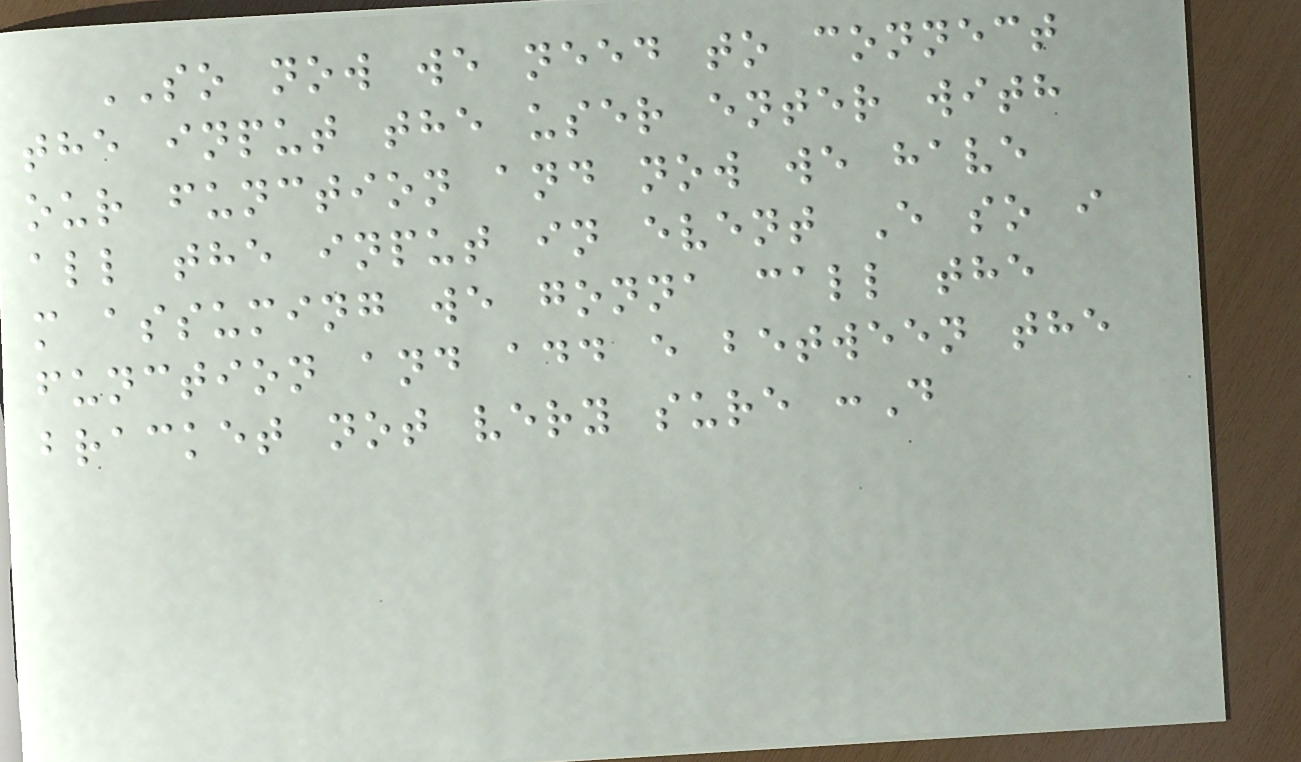SO now we need to connect
the input the user enter with
our function and now we have
all the input in event E so i
m assuming we gonna call the
function and add e between the
bracket not very sure :D
